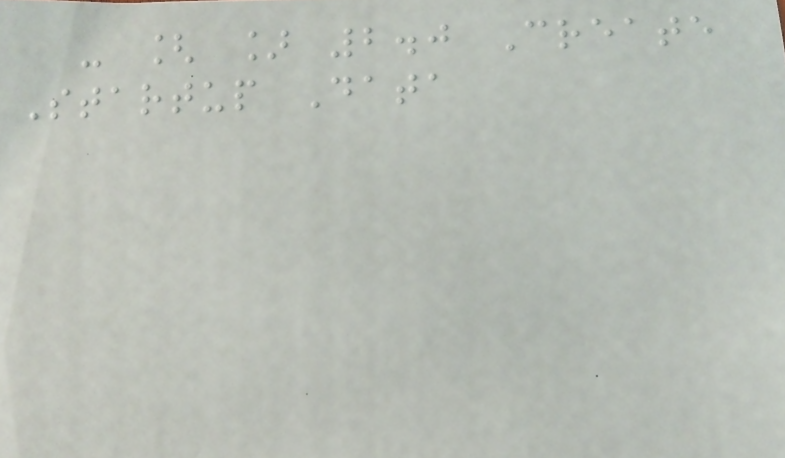- [ ] 2.0 Create
Startup Data
